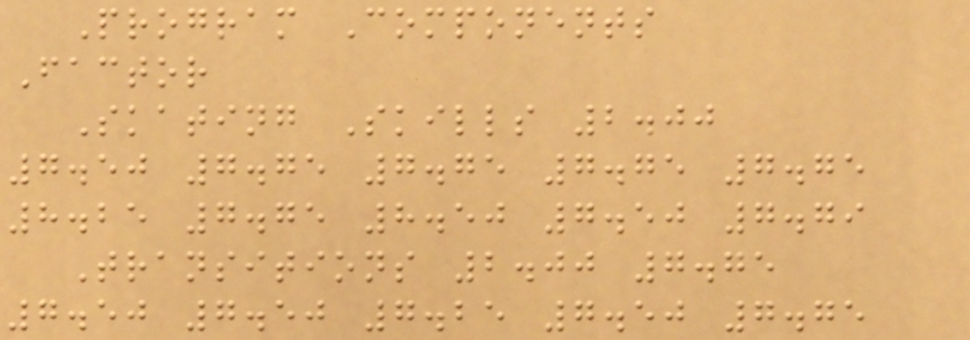Program Components
Factor
Skating Skills 2.00
7.50 7.75 7.75 7.75 7.75
8.25 7.75 8.50 7.50 7.79
Transitions 2.00 7.75
7.50 7.50 7.25 7.50 7.75
